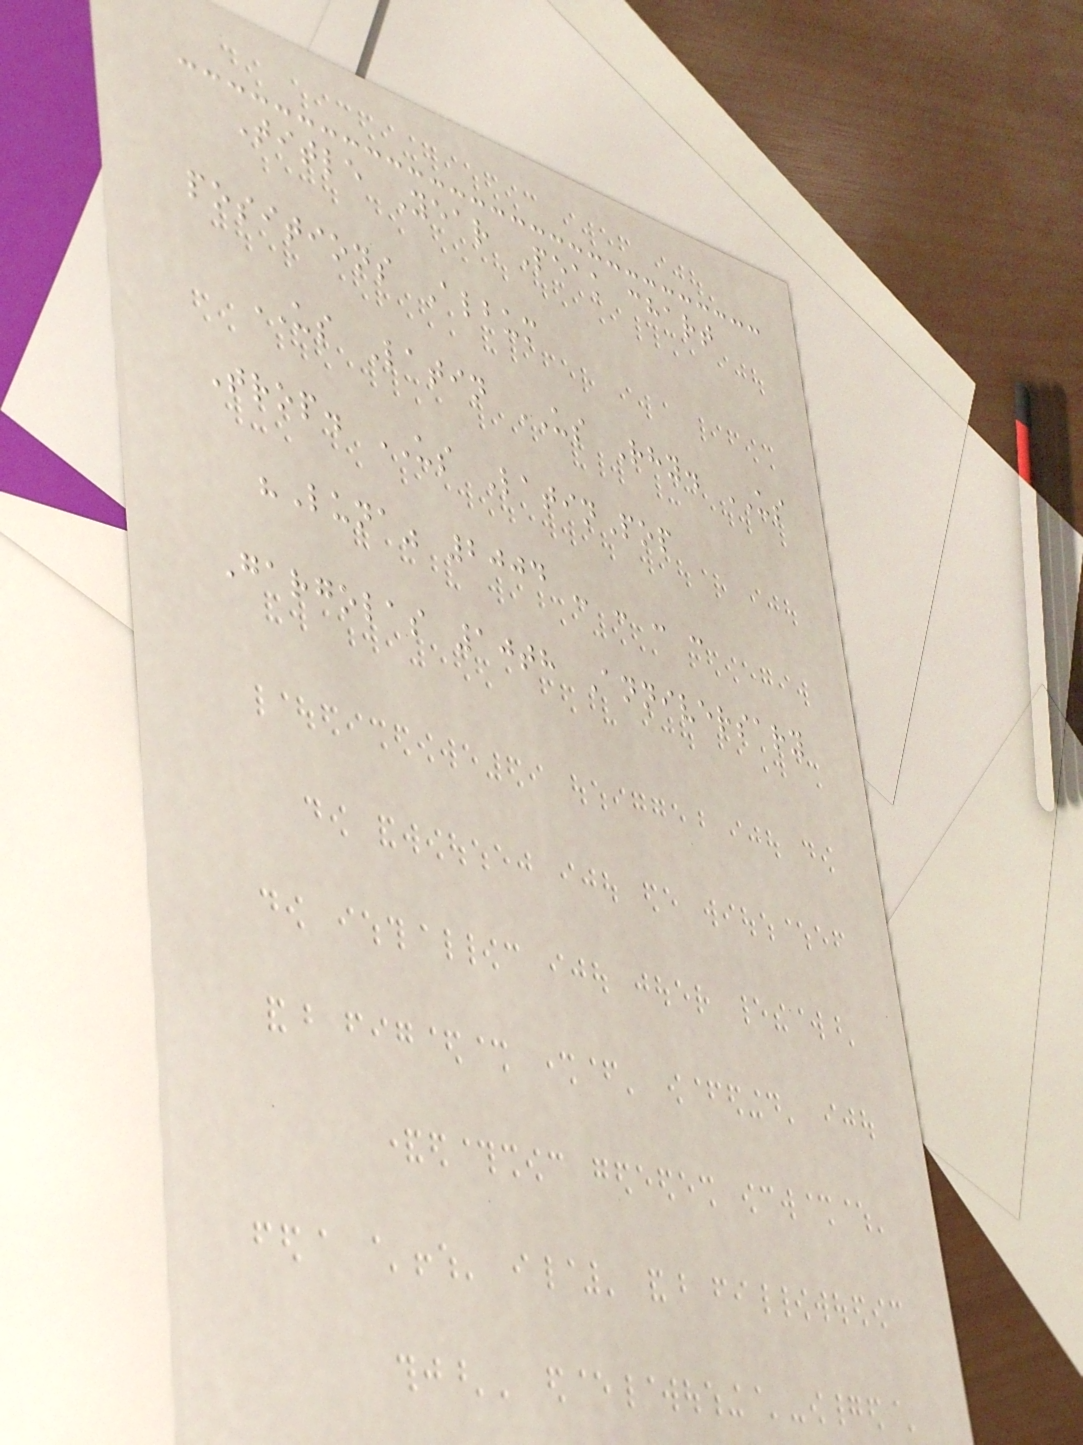Title Year Peak chart
positions Album
US Latin US Rhy. US
Trop. US LatinPop
"Luna" 2004 - - - -
Gargolas 10th Anniversary
